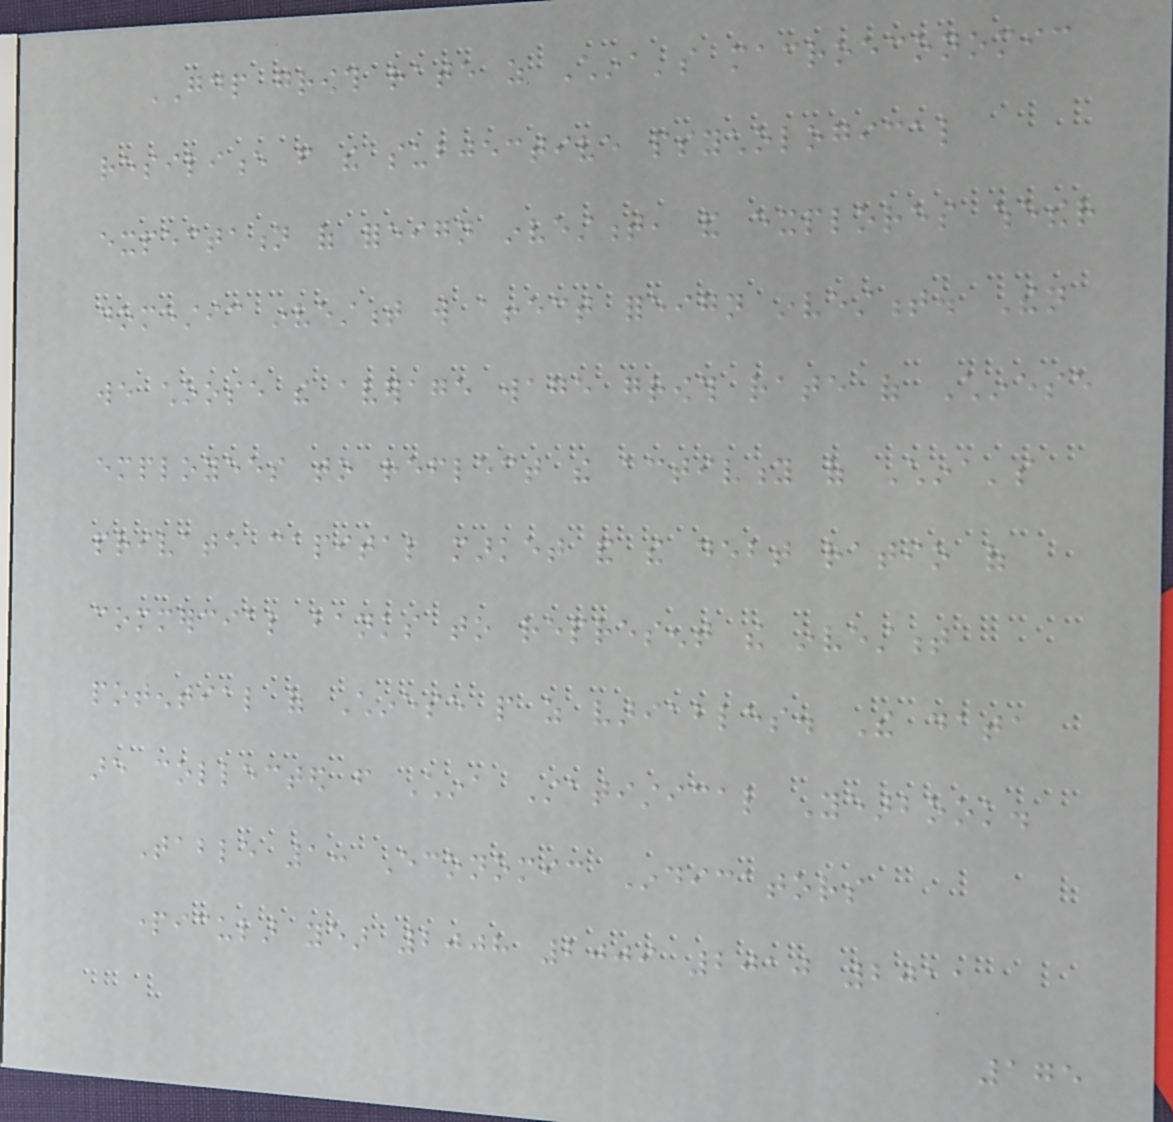GDP growth rate as China's macroeconomic
resilience from the subjective psychological
expectation of foreign investment, and explores whether
domestic investment will affect foreign investment. Then
we choose the average wage growth rate of Chinese
employees to reflect the activity of China's
private capital market and the debt ratio of
commercial banks to represent the investment
potential of Chinese people as variables. The data
are collected from China Statistical Yearbook.
Table 1: Economic Indicators
particular year 2008 2009 2010 2011
175
